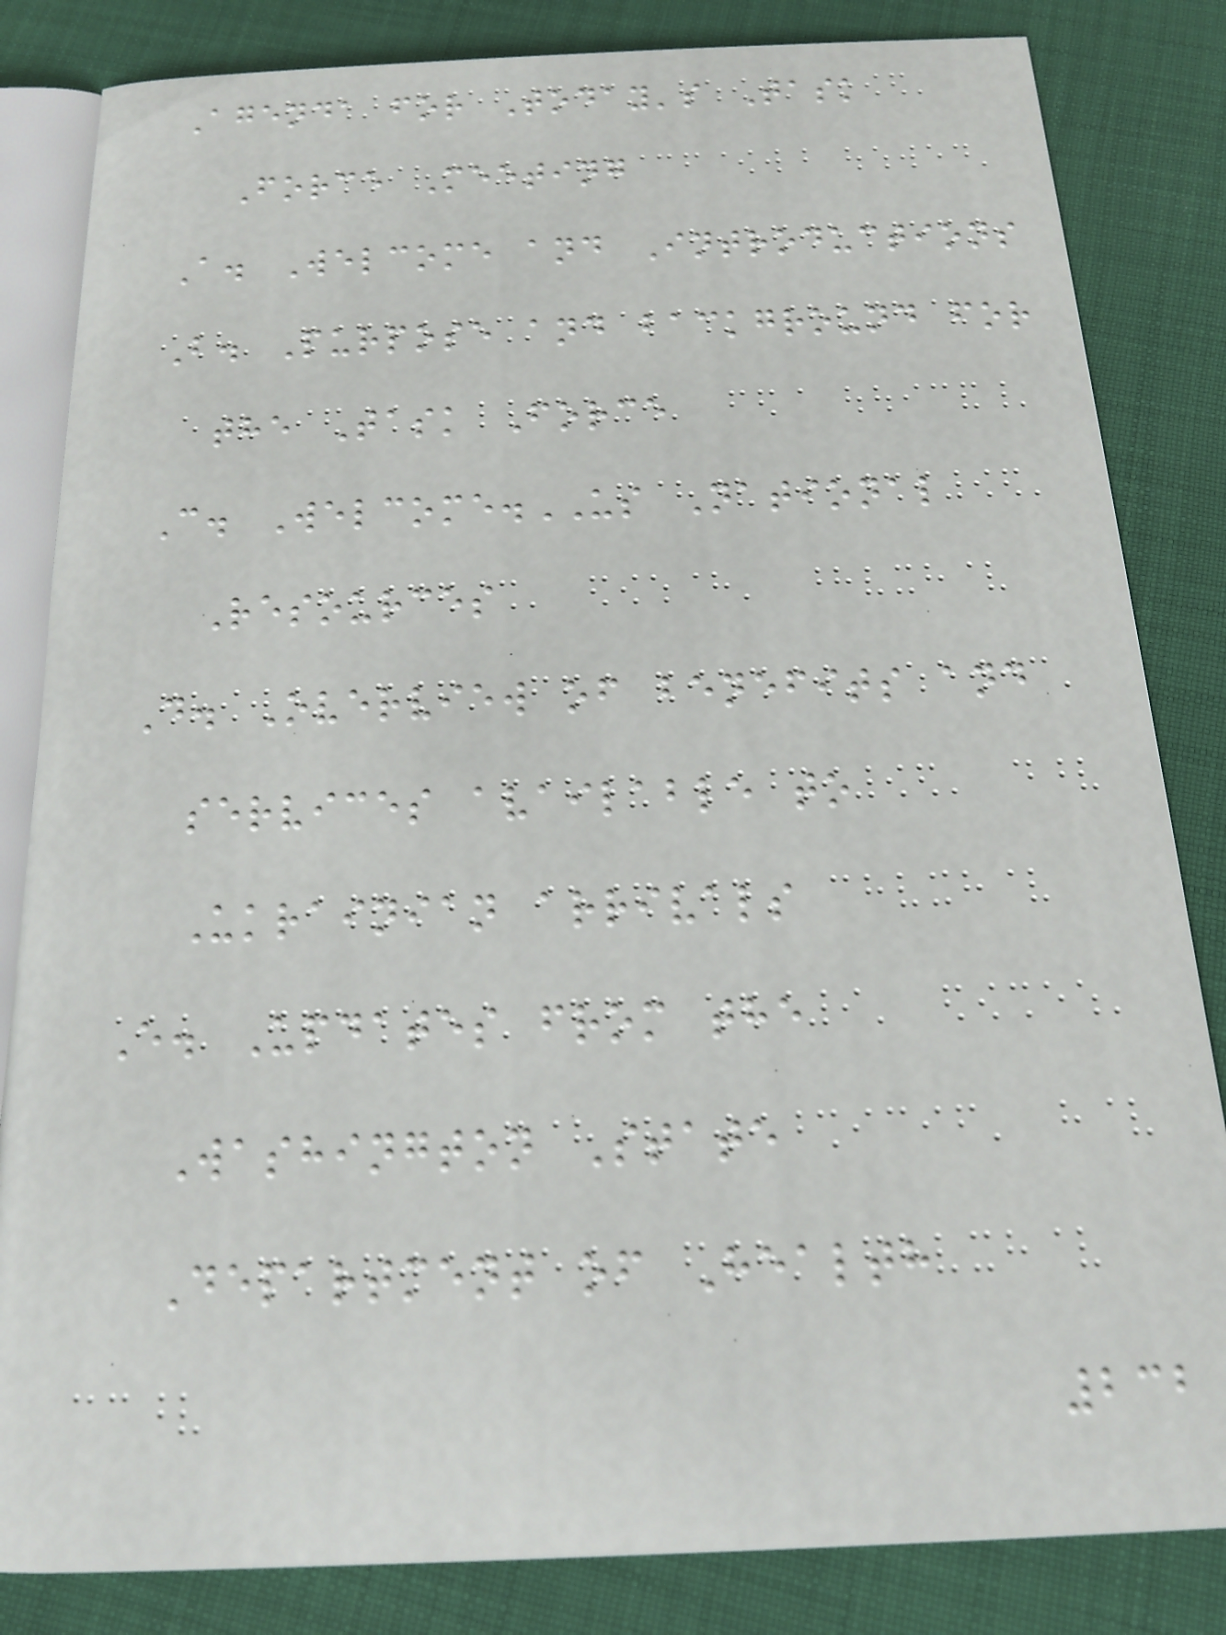Agenda for Today's Task
Force Meeting
A. Welcome and Introductions
B. Purpose and background for
the Task Force
C. Welcome.US National
Resources
D. Overview of benefits and
services available to
Ukrainian arrivals
E. Updates from the
Washington State
Department of Health
232
